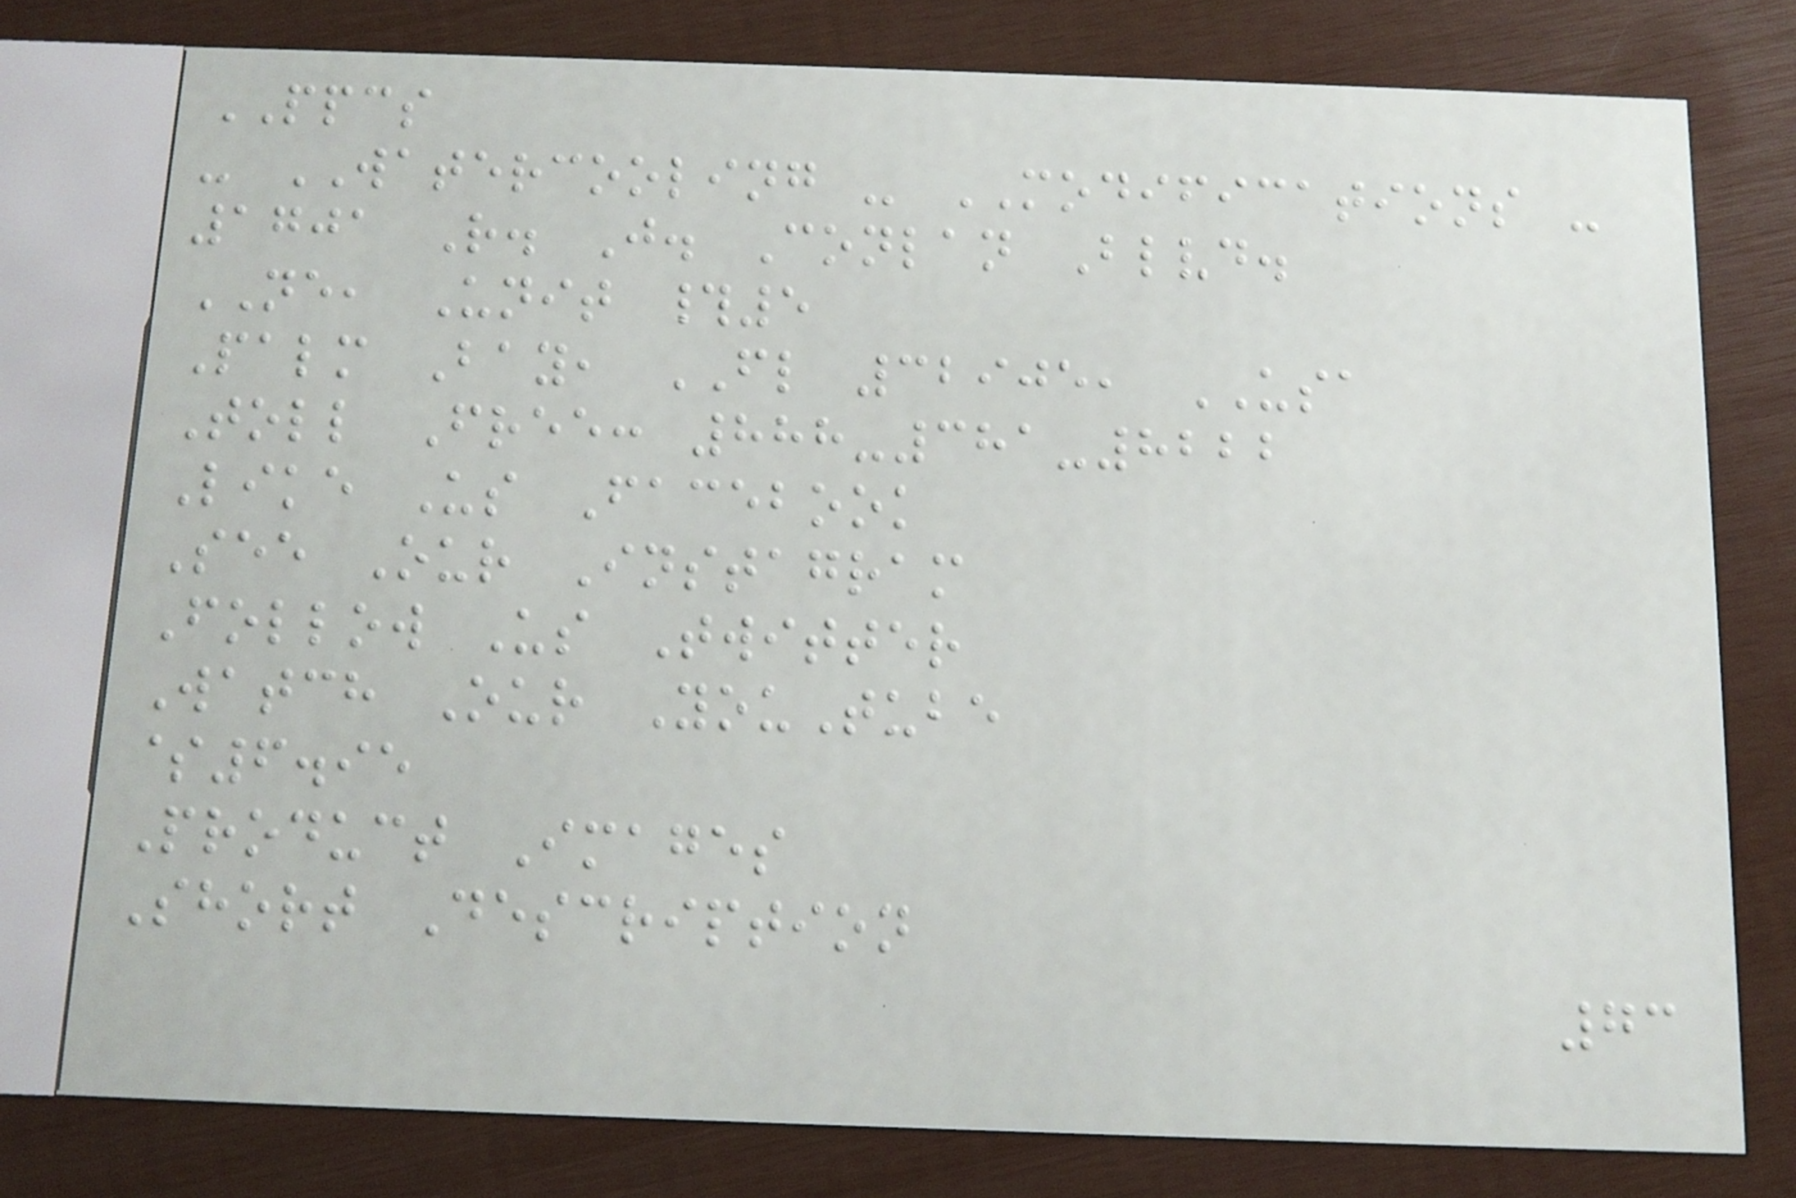PPCS
- WATERCOOLING - MODIFICATIONS -
1701 R. J. Conlan Blvd.
NE, Unit #5
Palm Bay, FL 32905, USA
Toll Free: 888-381-8222
Like Us Facebook
See Our Instagram
Follow Us Twitter
Watch Our YouTube
$6.95
Product Images
Short Description
73
